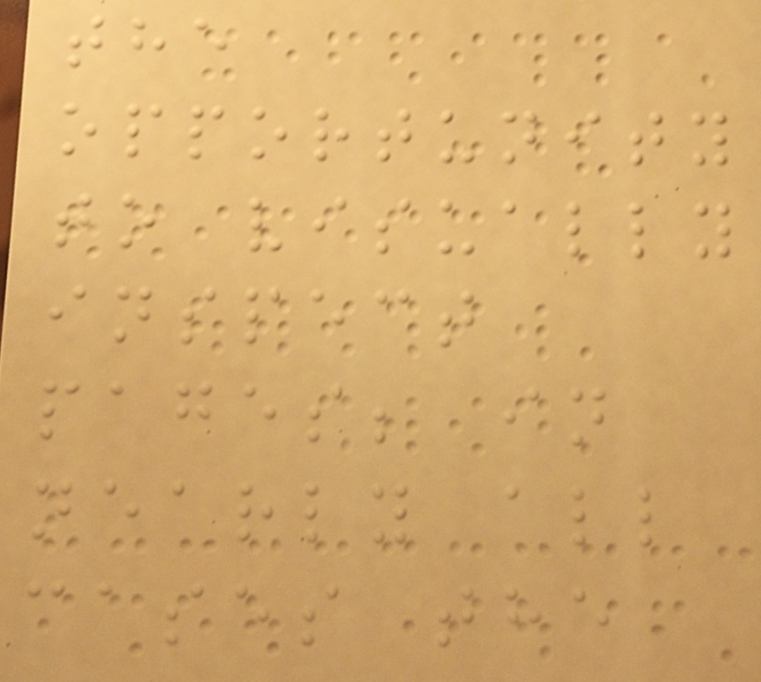the
opportunity
to visually
inspect
pages; in
nearly all
cases the
